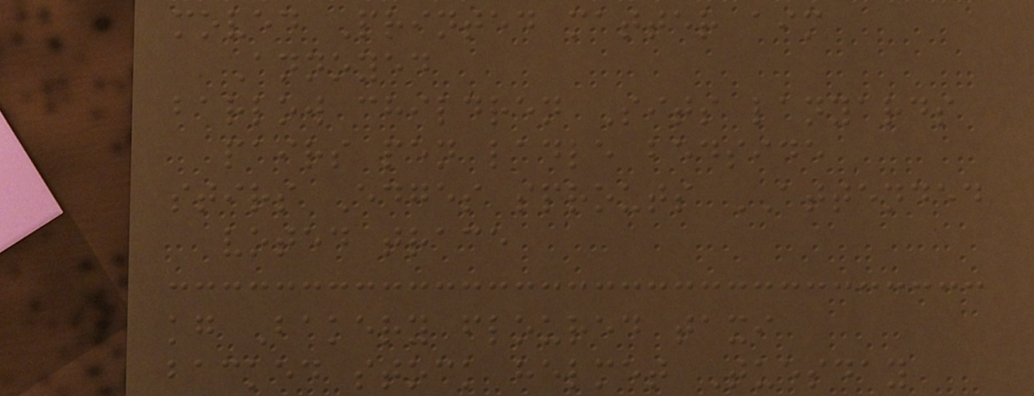moved Printed matter aim
Annoyed
barlow children Sits lanyards
pairs pen ladle bedside
stirs Edges sprouts ATTENDED
voted trace
kg Bakery floured taxi
backed stock helmet Tuesday
